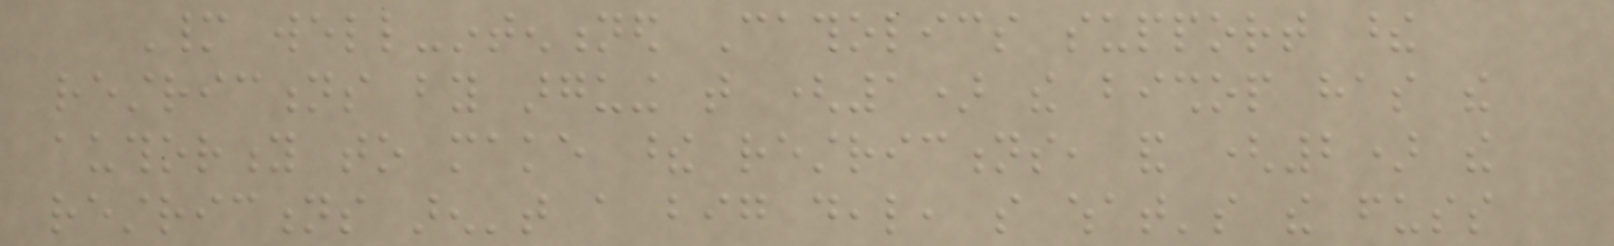Many well-intentioned Catholics support these
restrictions by arguing that (1) the bishop has the
authority to make these restrictions, and (2) the
restrictions aren't a big deal, so what's the fuss
